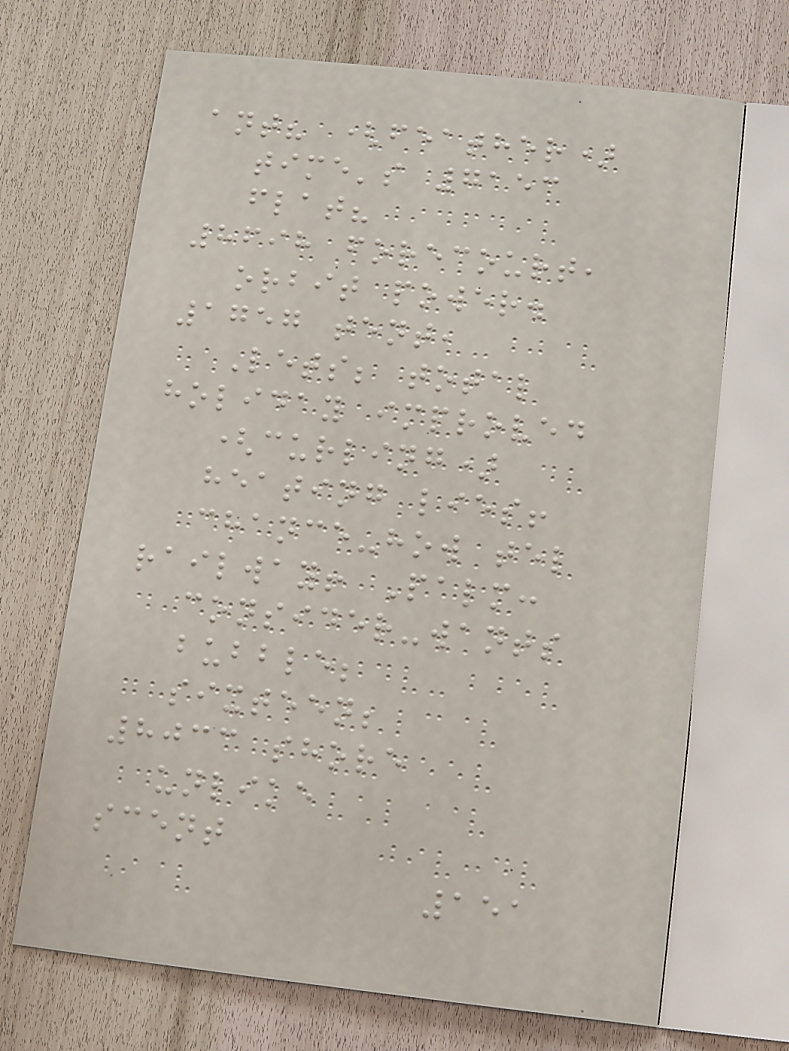ant? (feather)
time's 7153
flat?
8698 forecourt,
orbit power.
1757 tent,
Lets; total
holiday improved
(curling)
heating lies!
chance-how tel
railway! Palm:
consider-wants
bubble;
sixteen;
8033 shore
unlike
scent
151
